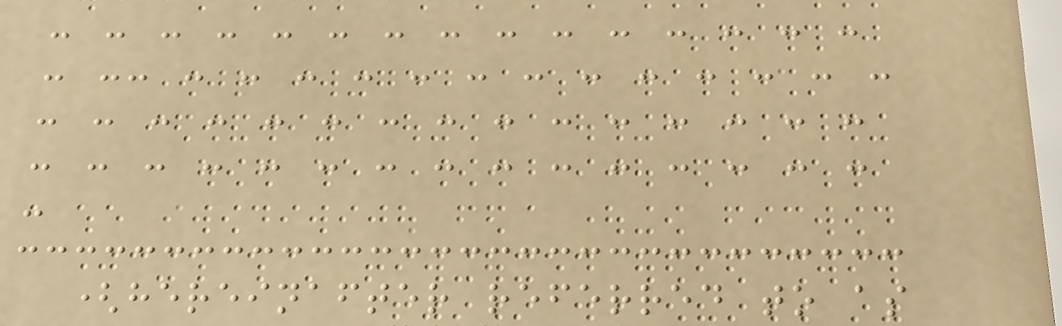- - - - - - - - - - - - - - -
- -- - - - - - - - - - - - - -
- - - - - - - - - - - - - - -
- - - - - - - - - - - - - - -
-
(hereinafter referred to as
